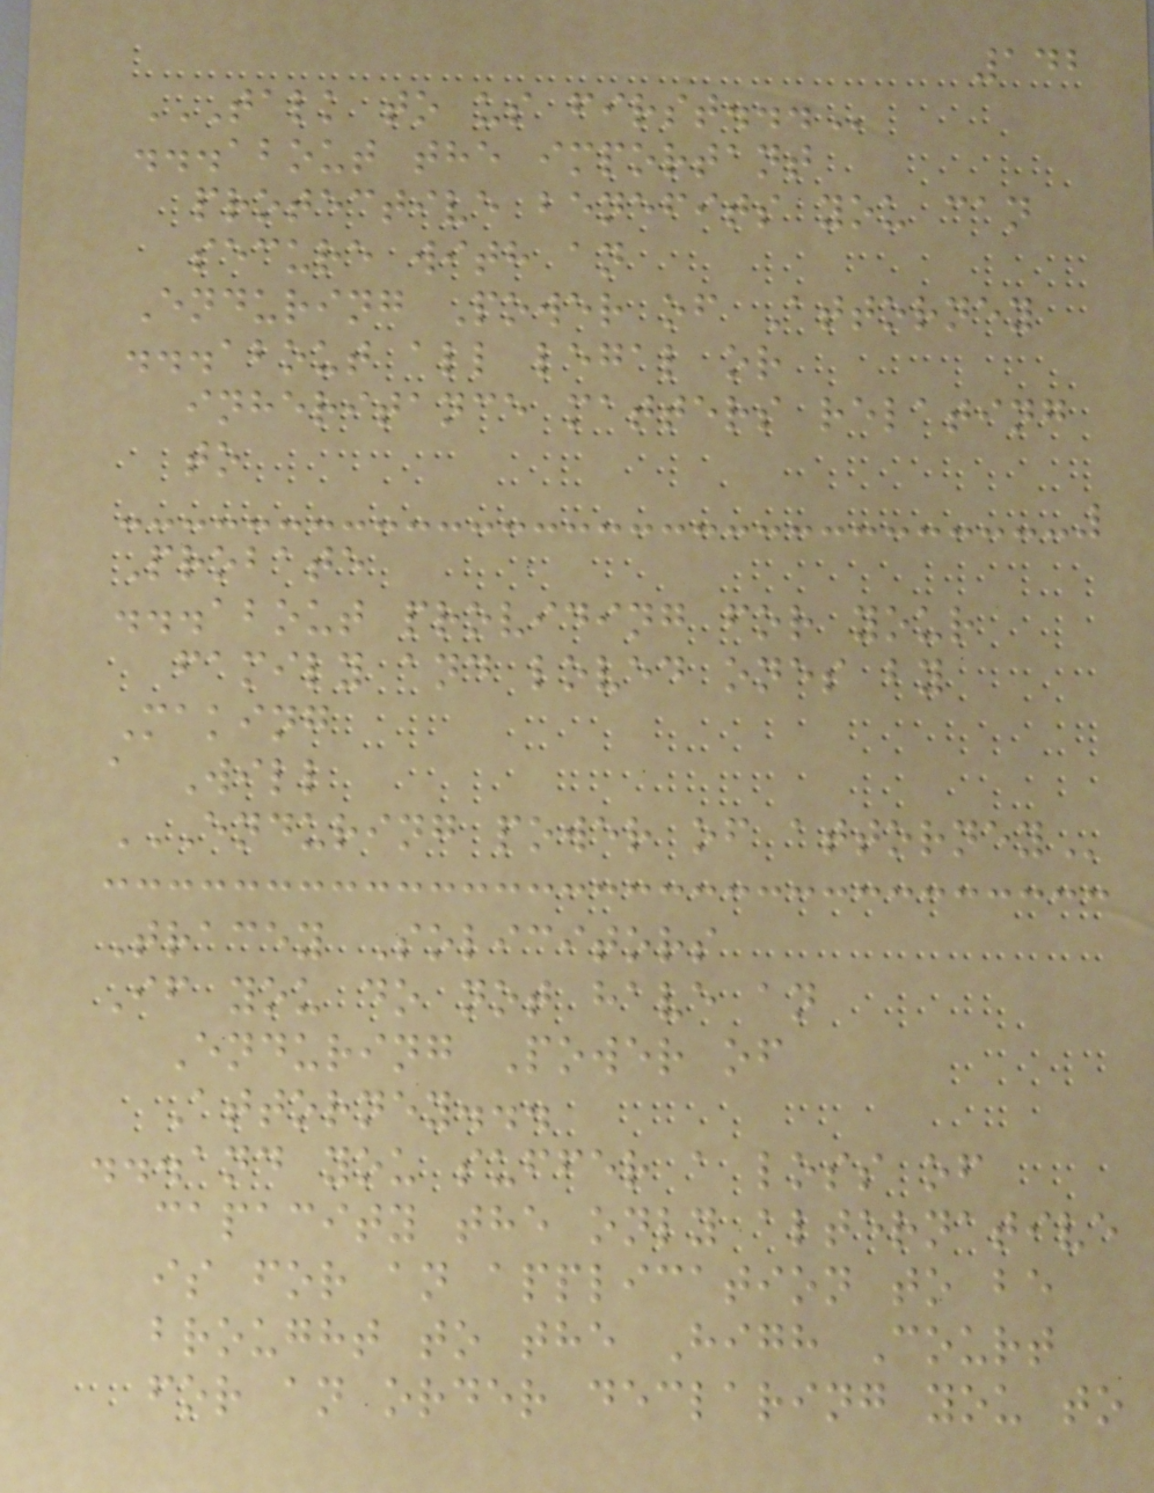142
TALK TO US FIRST...
...about the important
protective benefits you can
secure with an
Enduring Power of Attorney
...about all legal or
inheritance matters relating
to
Probate
...about providing for your
family and loved ones by
Making
a Will
ENDURING POWER OF ATTORNEY
Tracey Solicitors
If you do not have an
Enduring Power of
Attorney...
...and you suffer a loss of
capacity the only alternative
is for an application to be
brought to the High Court
for an order declaring you to
